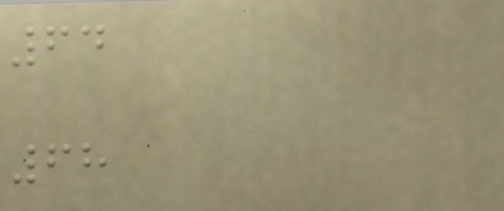64
68
